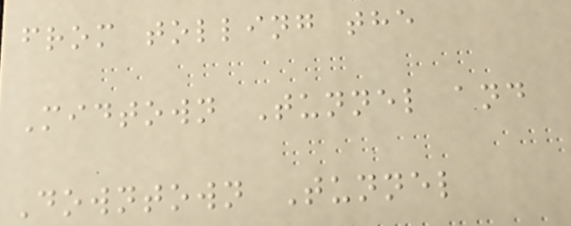from tolling the
Midtown Tunnel and
Downtown Tunnel
